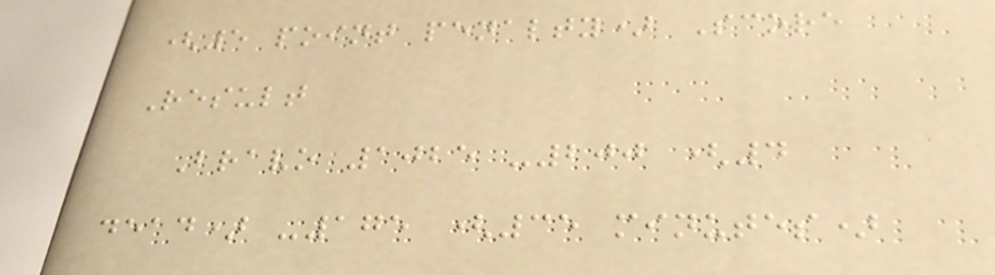(5 point penalty) Score
Result
Bravo 1025 -200 (4
dead) -175 (35 minutes)
